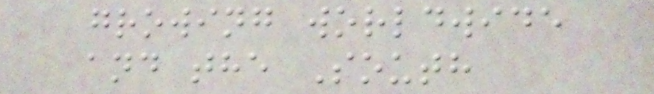growing worldwide
and the South
